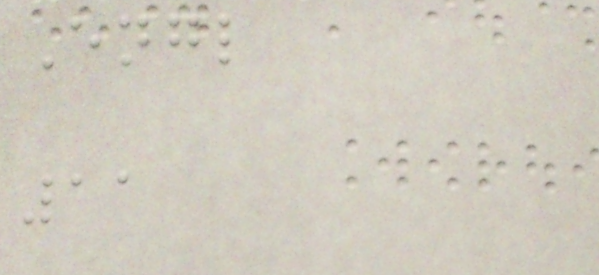Engl
11
